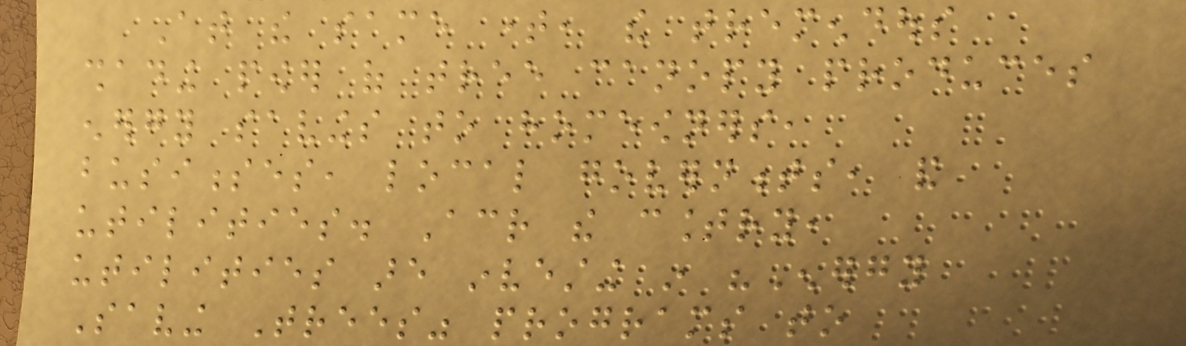At the same time, the tremendous
shading power of tree canopy produces
energy savings to homeowners,
businesses, local governments, and
utilities. Across the country,
utilities are investing in "Energy
Saving Trees" programs to
